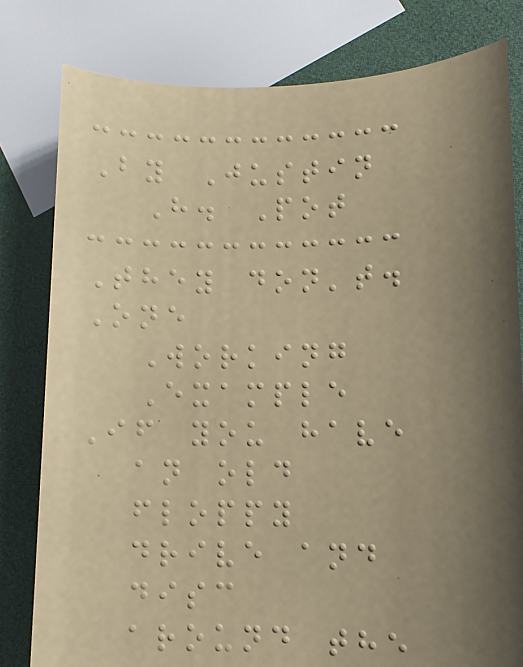By Justin
H. Pot
They don't.
One
Working
Example
If you have
an old
floppy
drive and
disc
around the
